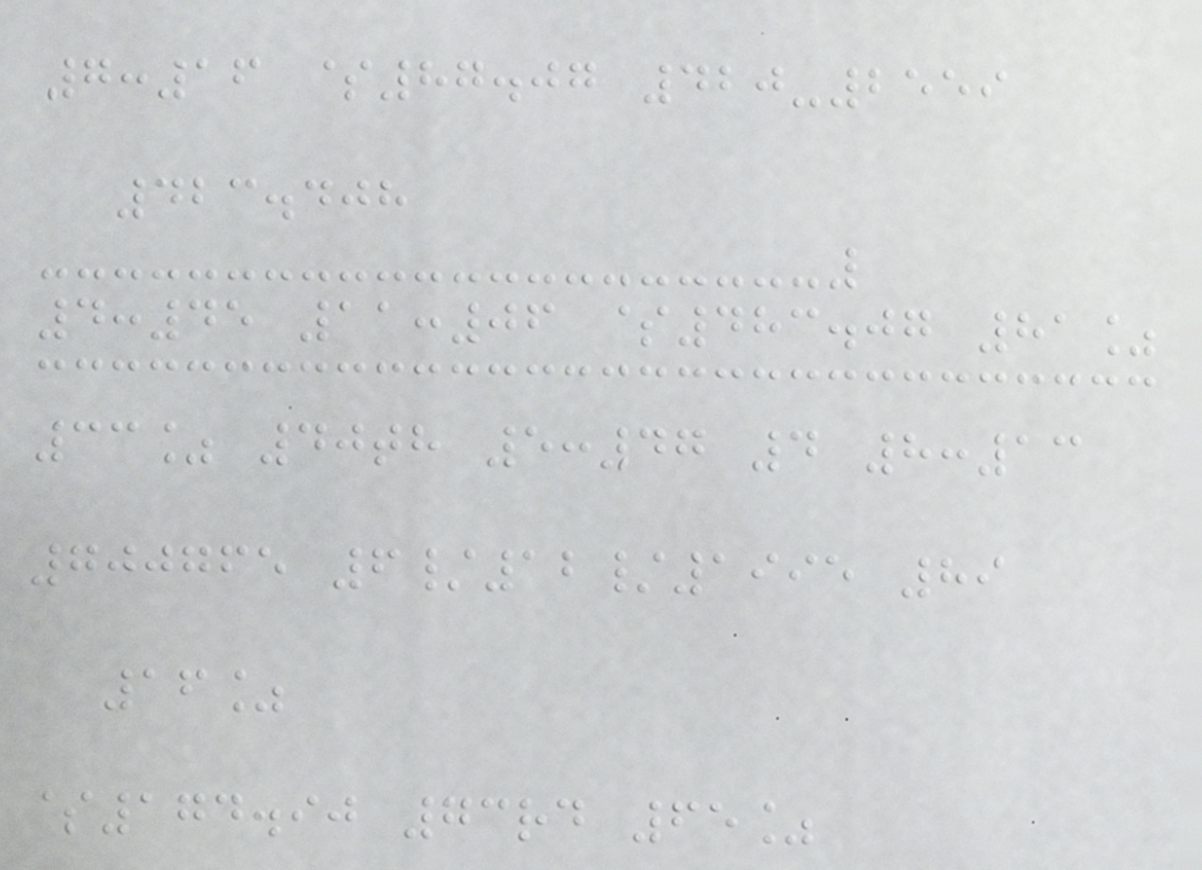7:16 $87.07 420-2559
423.408
4:45 11:06 $483.07 81%
33% 40th 5:47 4 8:13
700765 6/12/1995 89
16%
$174.90 73rd 65%
